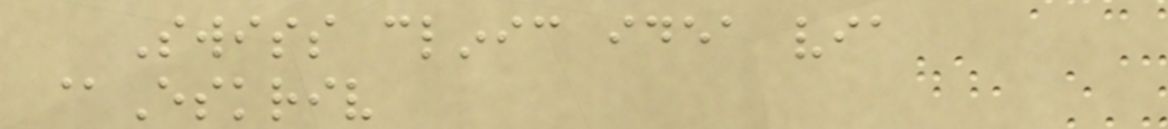Swiss clinic idea via
@Eskriv
